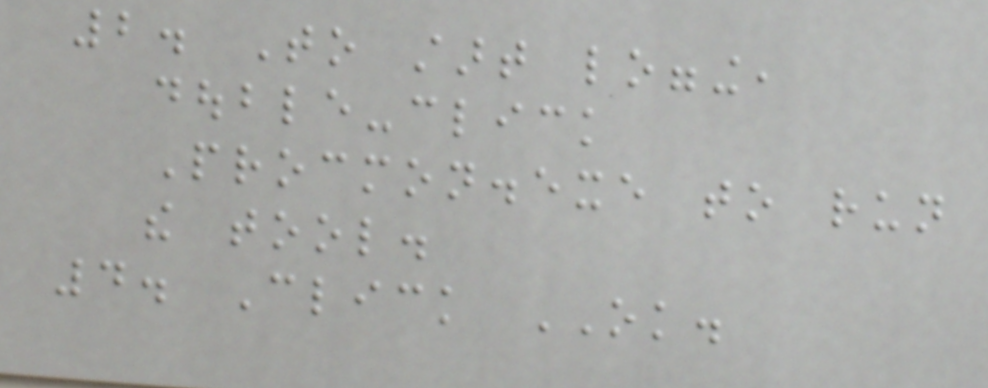2. To start logging,
double-click
Procmon.exe to run
the tool.
4. Click OK.
